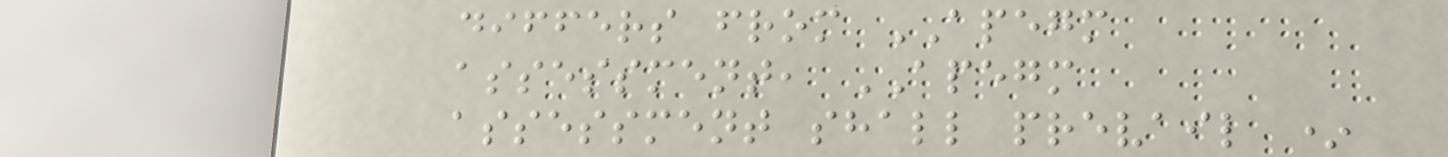differs from APEGM
assessment, APEGM
assessment shall prevail *
